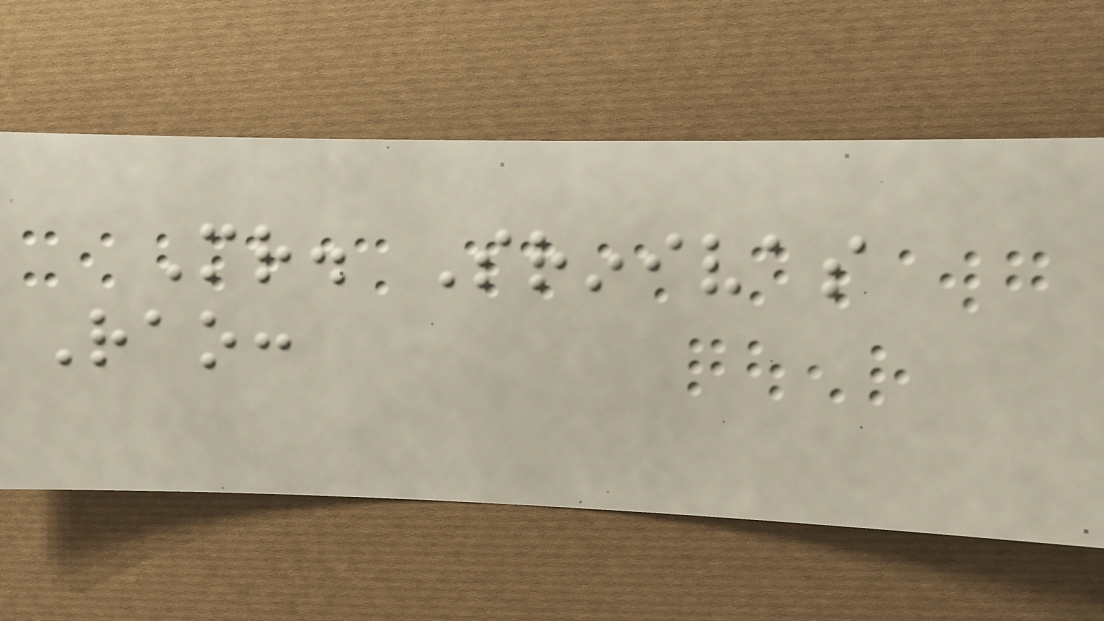Mr. Srinivas
Rao:
